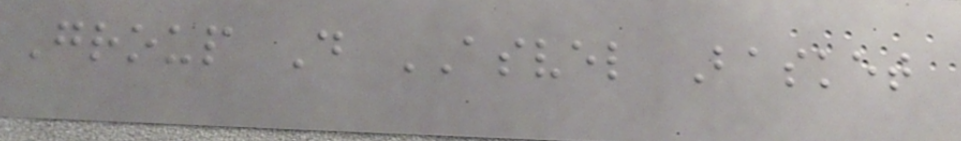Group D ASVEL Basket
